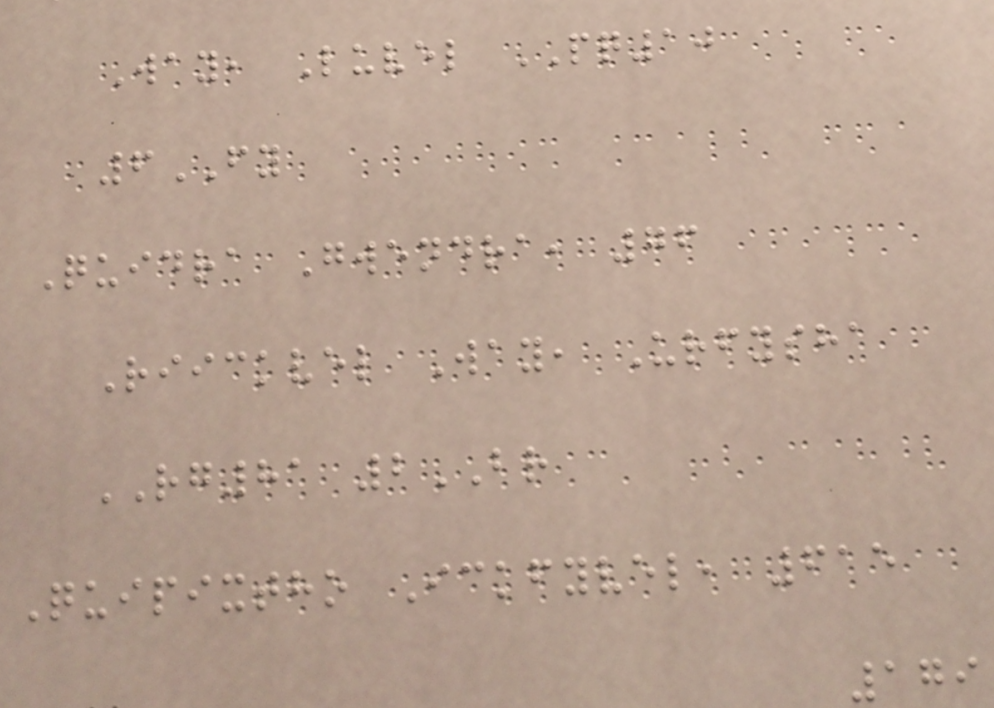Way, Luvel PQ10
6FY
Quidra Gwendra, 76
Riickvel Way, Urfysha
RG81 2BR
Quipixtho Ickfyvel, 615
179
